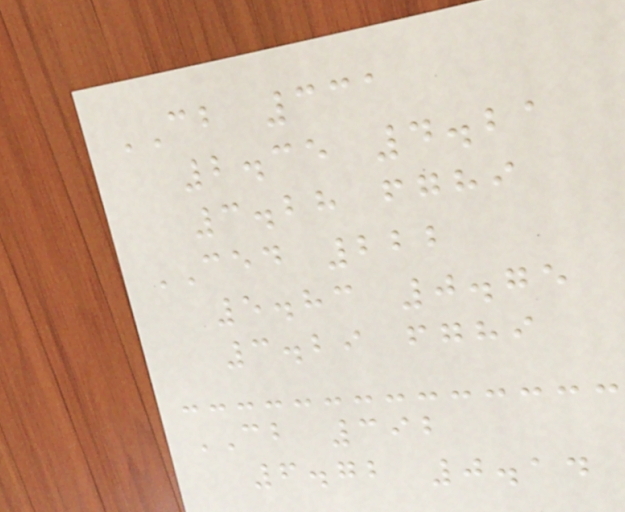CB 331
2.35 4.21
3.28 fghi
CED 222
5.83 0.75
3.29 fghi
CB 392
6.72 0.14
